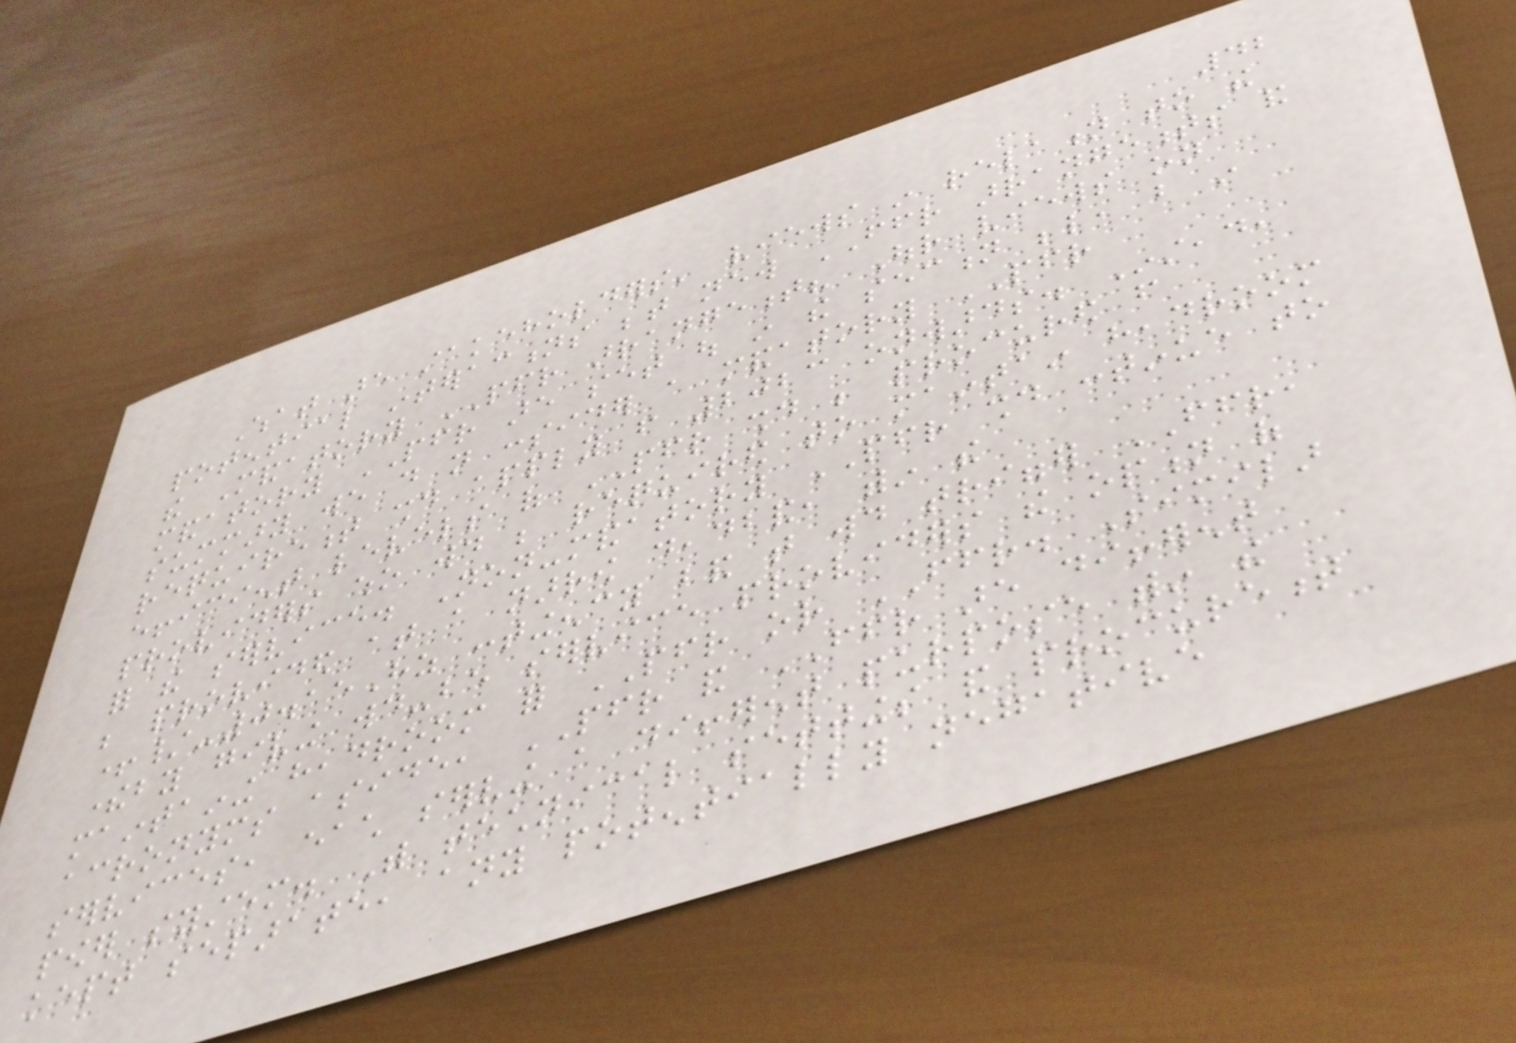42
What are stakeholders' views in relation to the
potential interactions between new FFR arrangements and
the Mandatory PFR arrangement? Our views on
mandatory PFR are set out in the section below, but in
summary we do not consider a mandatory PFR
requirement should apply from 2023 onwards. Instead,
efficient levels of PFR should be procured from
providers who would be required to maintain headroom
for the service. Non-mandatory PFR should continue to
be provided at a narrow deadband, within the
+/-0.15Hz contingency band that would trigger FFR,
thereby giving would-be service providers the option of
maintaining headroom for PFR or FFR. Similar
acronyms aside, PFR and FFR are different
services, each serving a different purpose within the
power system. With technical settings and procurement
kept separate, any potentially negative
